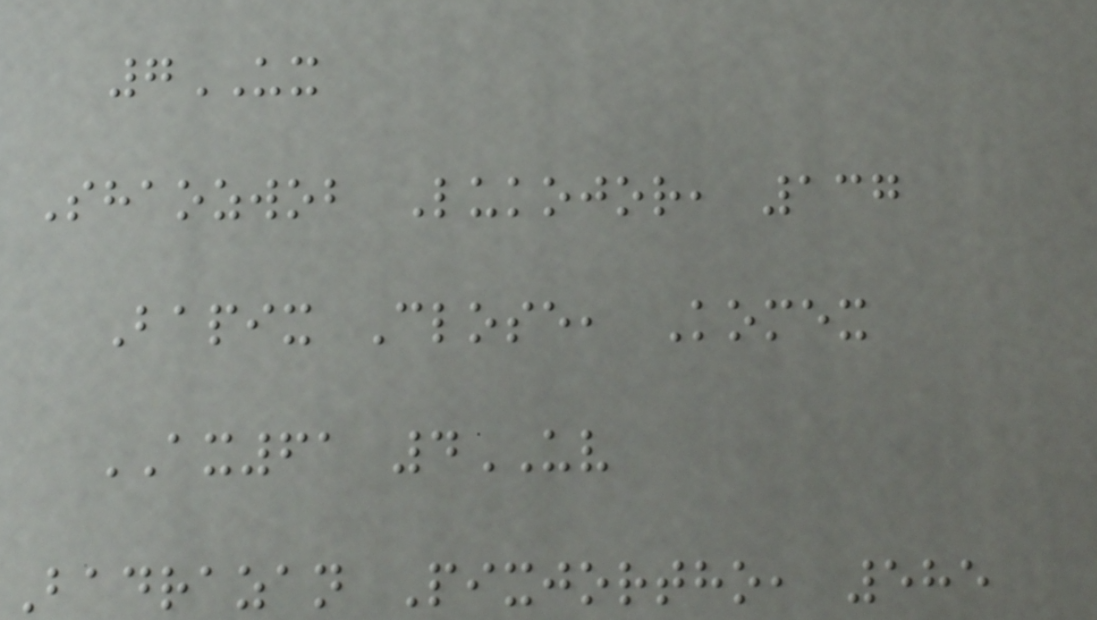7UX
Shaozwob Lukojor, 137
Bapix Close, Komex
AX61 4UV
Badrazan Pixjortho, 585
